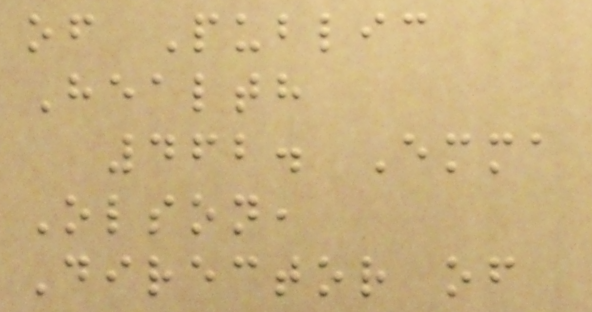of Public
Health
462. Emma
Olson,
Director of
